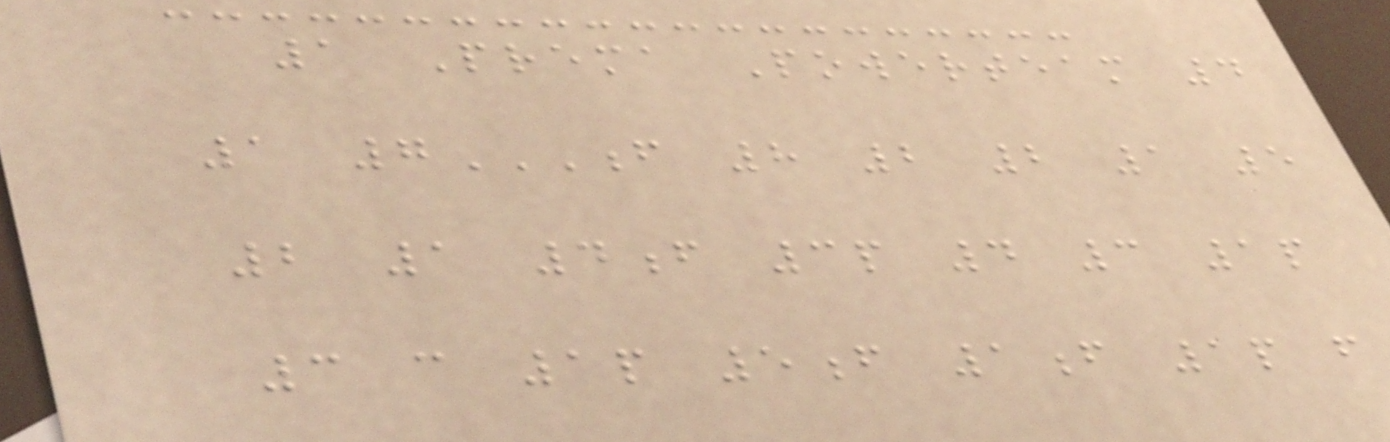1 Prema Powerteam 4
1 7F 8 2 2 1 5
2 1 4F 3P 4 3 1P
3 C 1P 5F 1F 1P F
